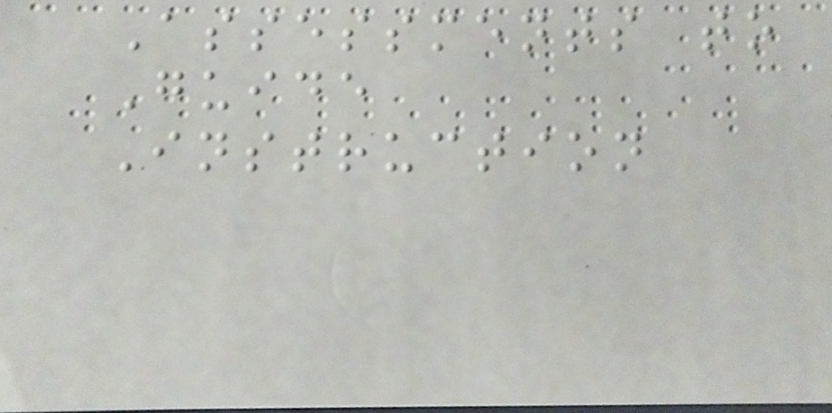Assessments to
Guide
Instruction
